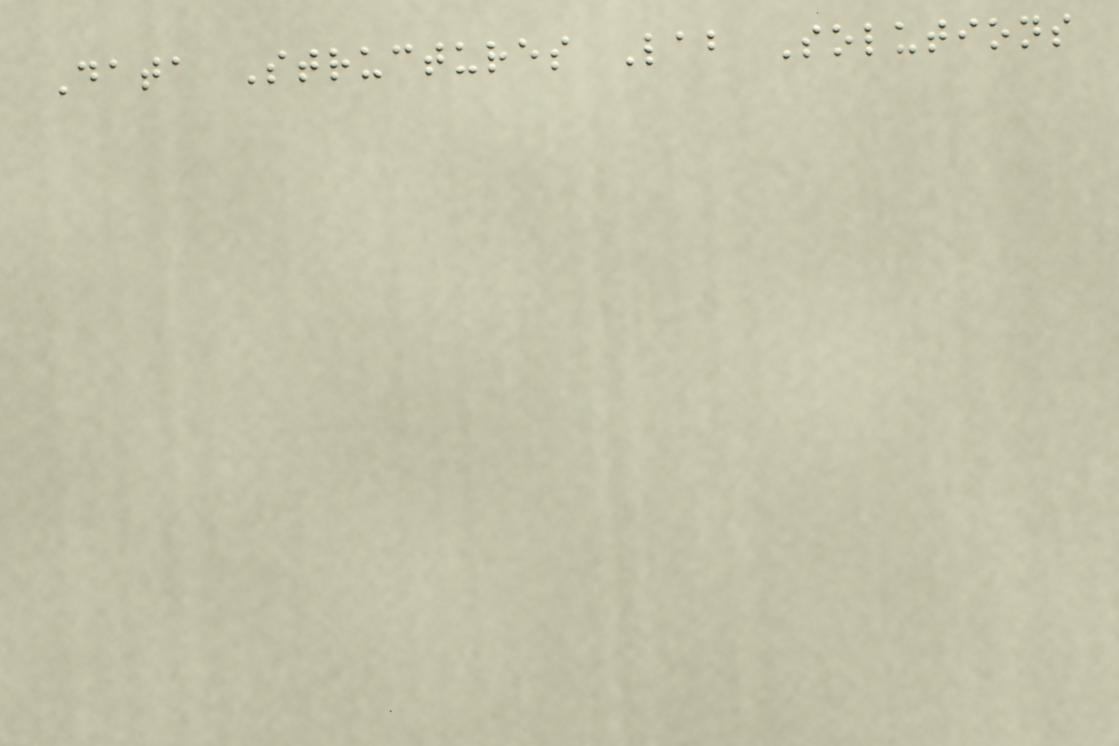Data Structures Lab Solutions
